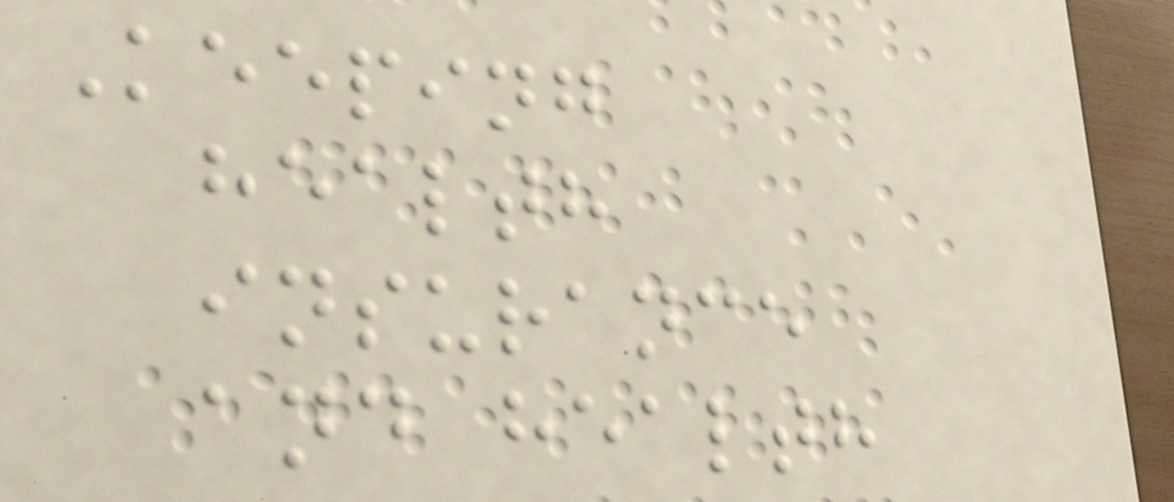Keeping
health
insurance
and health
